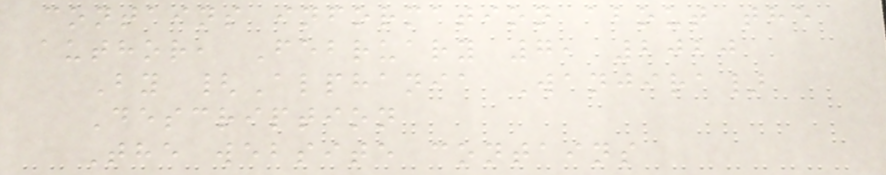contains information about the
author, February 7, 2020
By {Alphania Wanjira}
Description
The website contains
